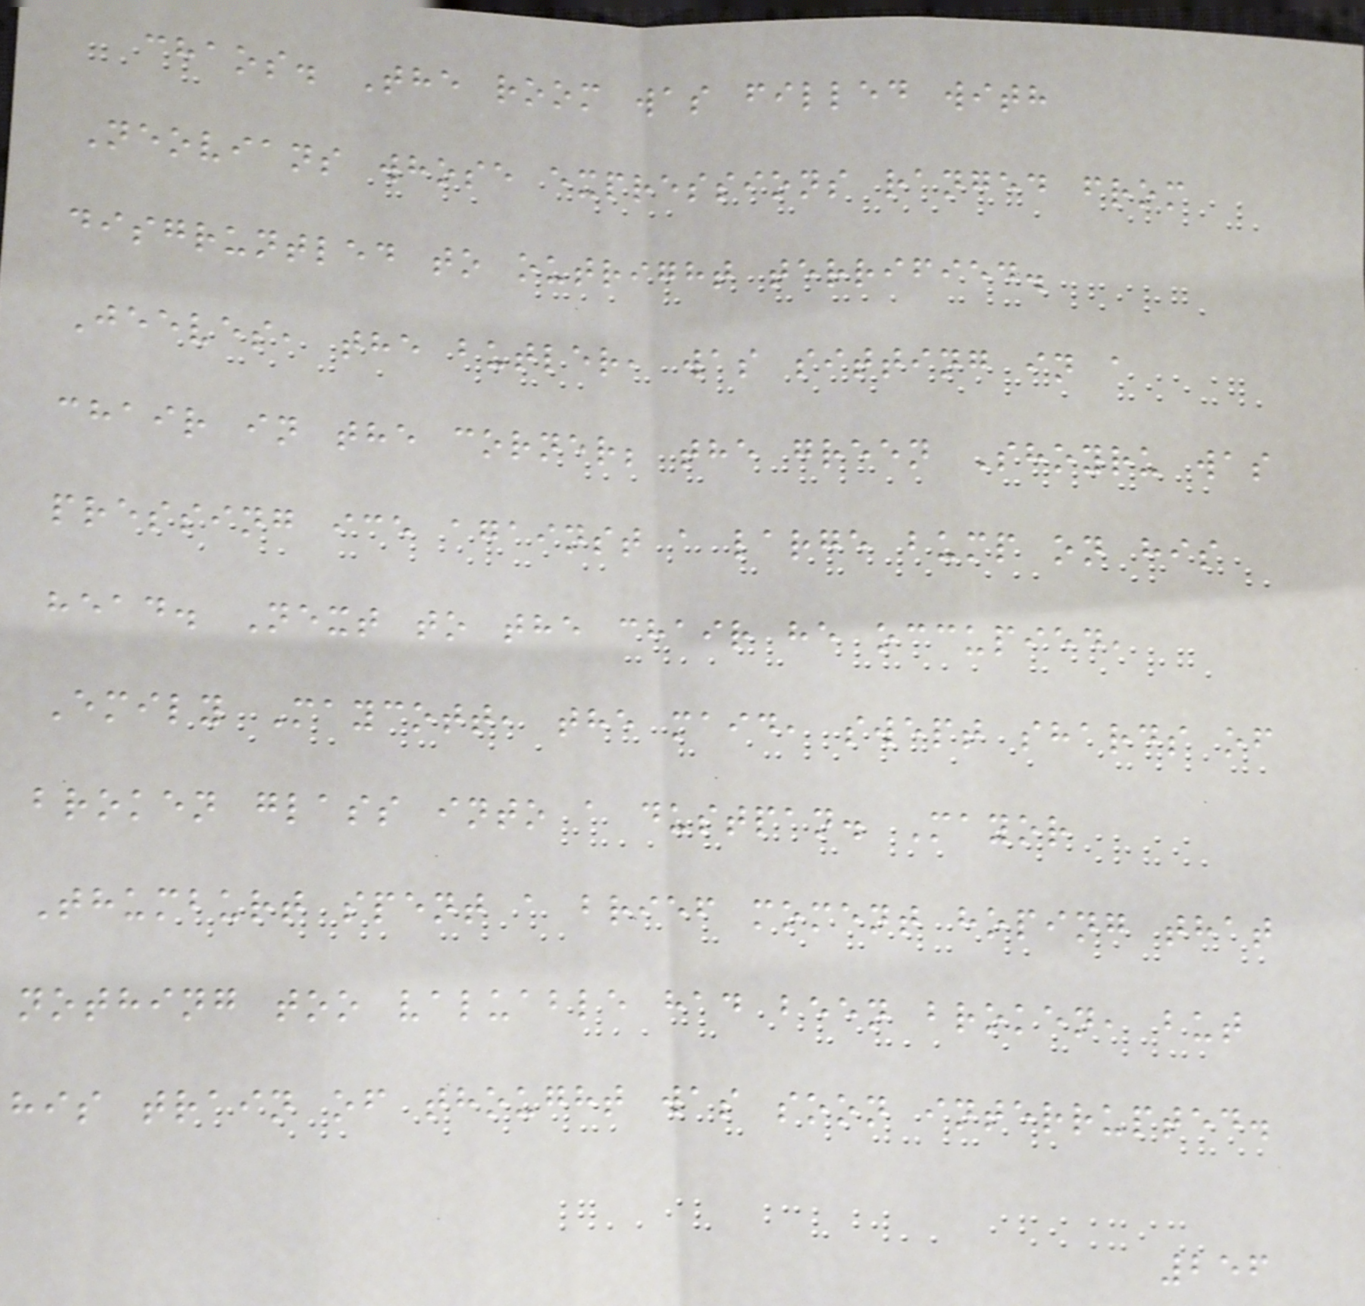chaos. The room was filled with
Neovians whose expressions ranged from
disgruntled to outright terrified.
Jeeves, the butler, was sitting in a
chair in the corner; the green Shoyru was
pressing ice against a large bump on his
head. Next to the chair he occupied,
Emily Maycott, the maid, swept shards of
broken glass into a dustpan. Mayor
Thumburt spent a brief moment hoping that
nothing too valuable had been broken, but
his train of thought was soon interrupted.
256
